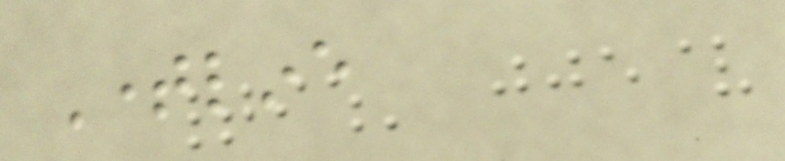Timeline
